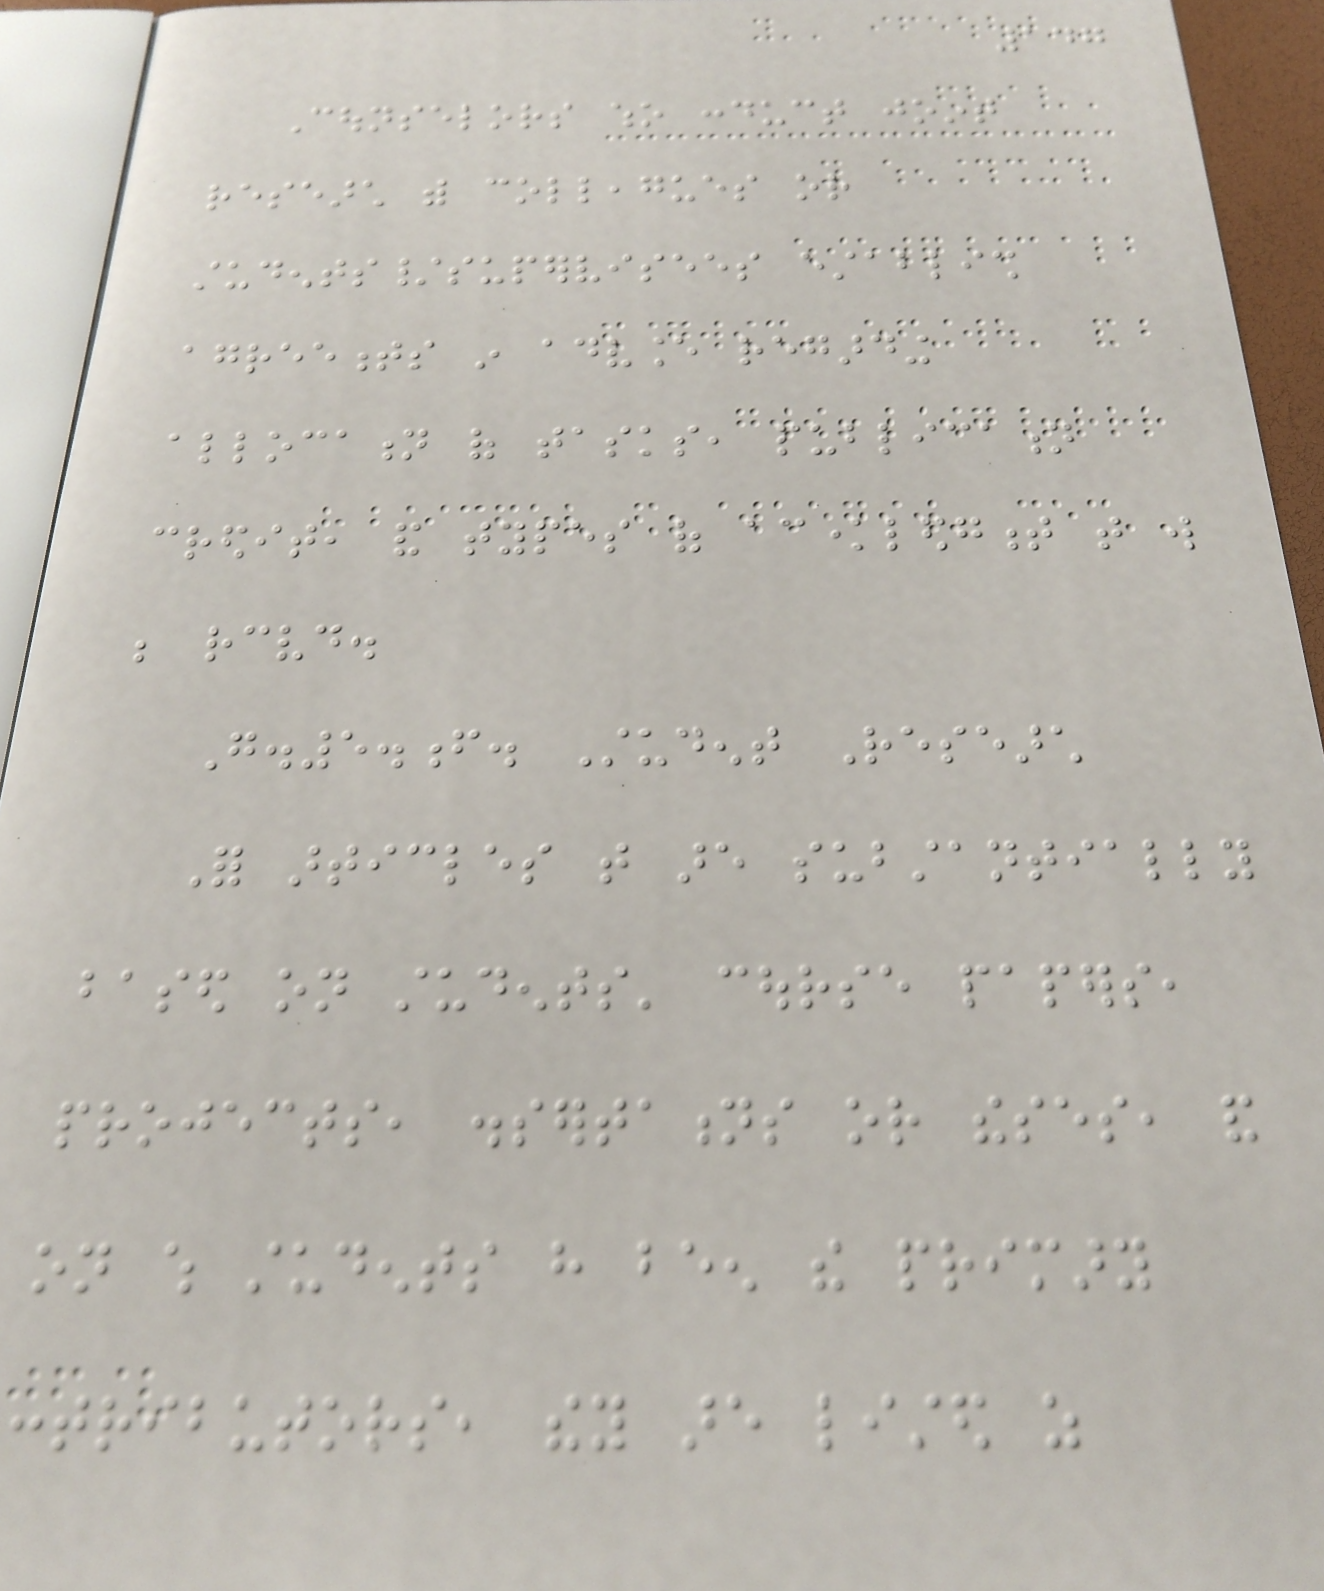147
Counselors who conduct joint
research with colleagues or
students/supervisees establish
agreements in advance regarding
allocation of tasks, publication
credit, and types of acknowledgment that will
be received.
G.5.f. Student Research
For articles that are substantially
based on students' course papers,
projects, dissertations or theses, and
on which students have been the primary
contributors, they are listed as
